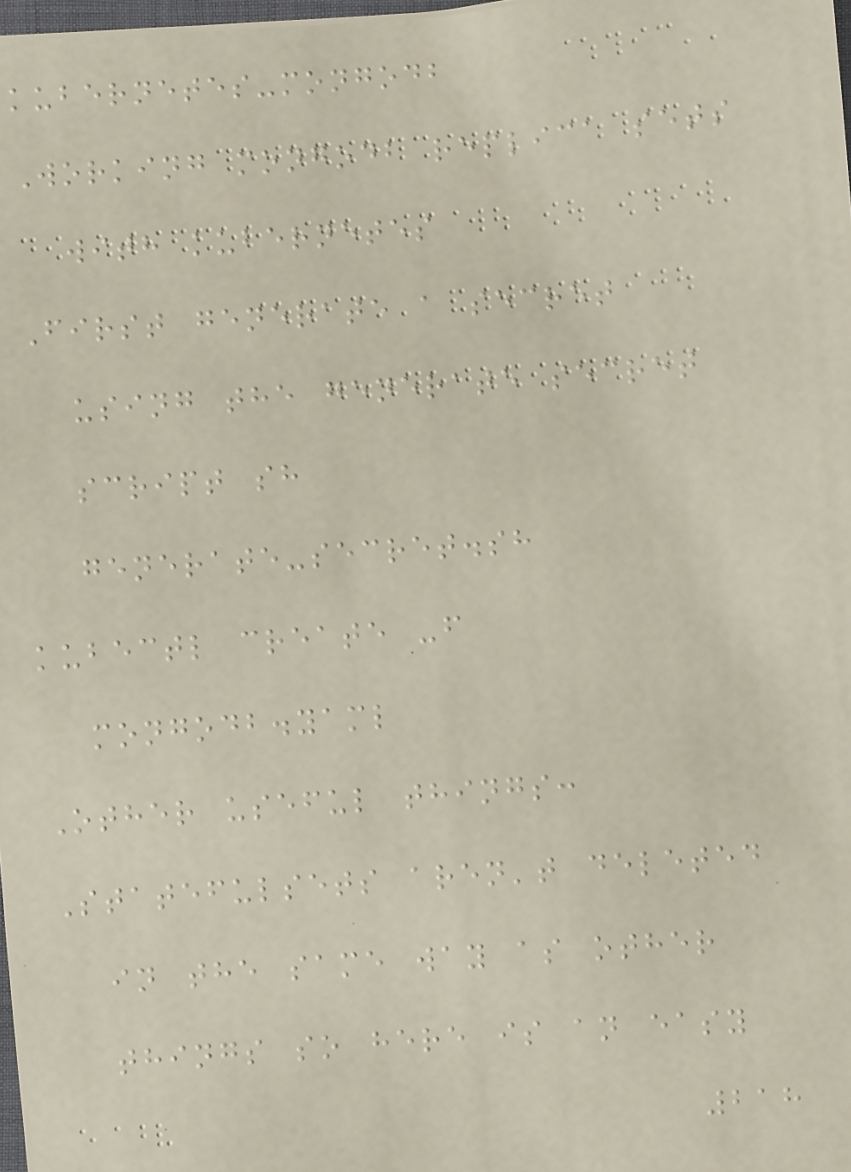kubernetes-mongodb
Working mongodb replica sets
with kubernetes
First generate a secret
using the generate secret
script sh
generate-secret.sh
kubectl create -f
mongodb.yaml
Other useful things:
Statefulsets aren't deleted
in the same way as other
things so here is an easy
218
